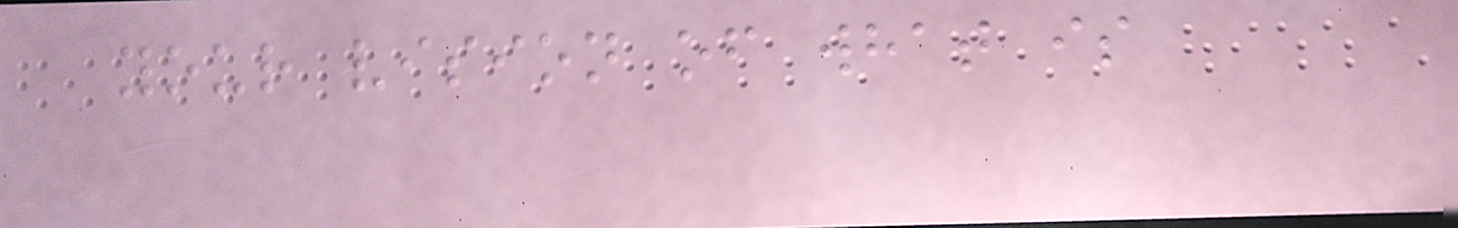your vision of what is
